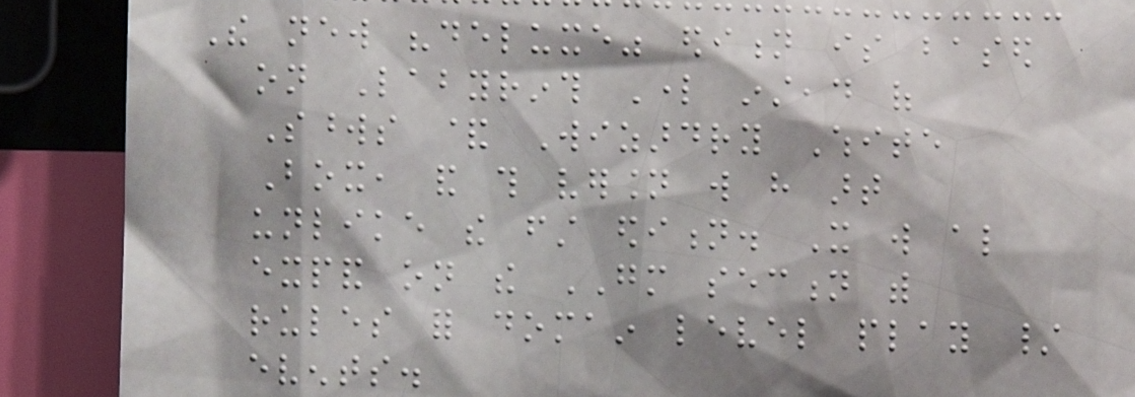The new "deluxe" edition is based
on Labyrinth Lord instead of
Swords & Wizardry White
Box, and this version will have art
unlike the first edition. It will also
expand on the GM section with
rules for domain level play /
events.
